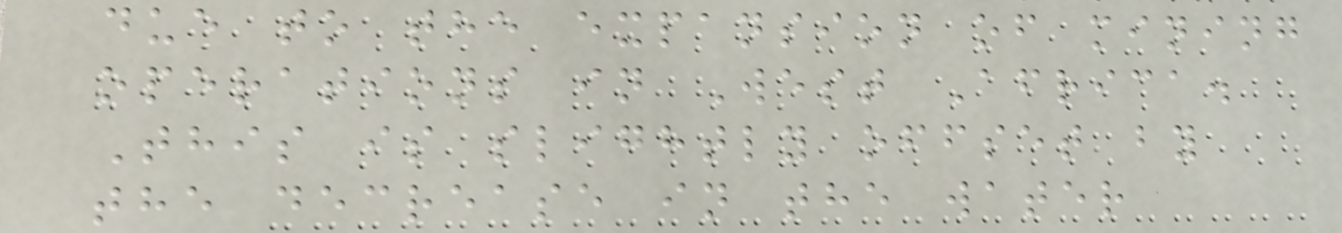due to the expansion of mining
operations in West Africa.
This is slightly offset by
the decrease in the water
